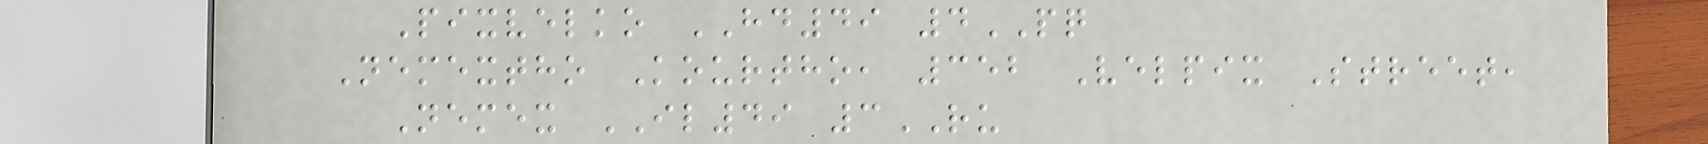Pixvelko HD49 4PQ
Nemextho Kourtho, 352 Velpix Street,
Nemex IL49 3RU
